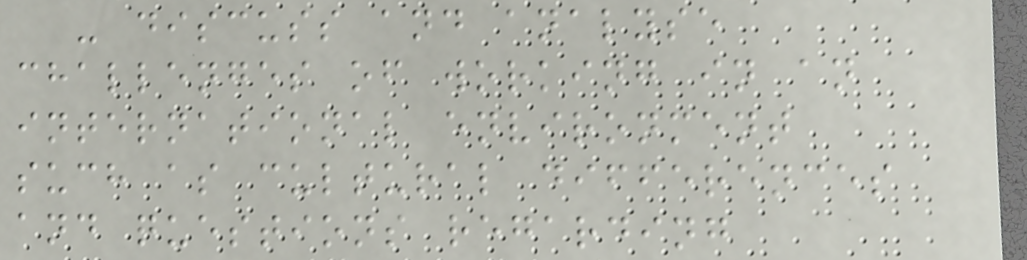- discuss and analyse
challenges of working in an
international environment
such as cultural differences
and questions regarding
